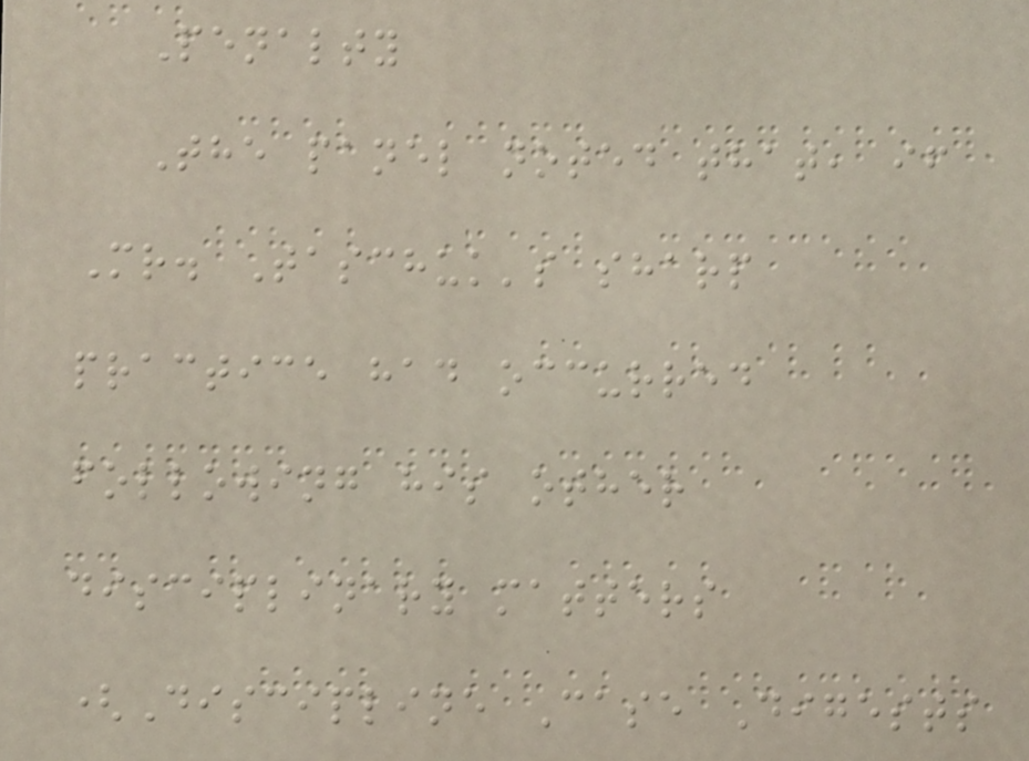Penalty
The panel noted that, if
Mr. Taschuk's sharp
practice had occurred
following his other
disciplinary matters
(Discipline Case Digests
